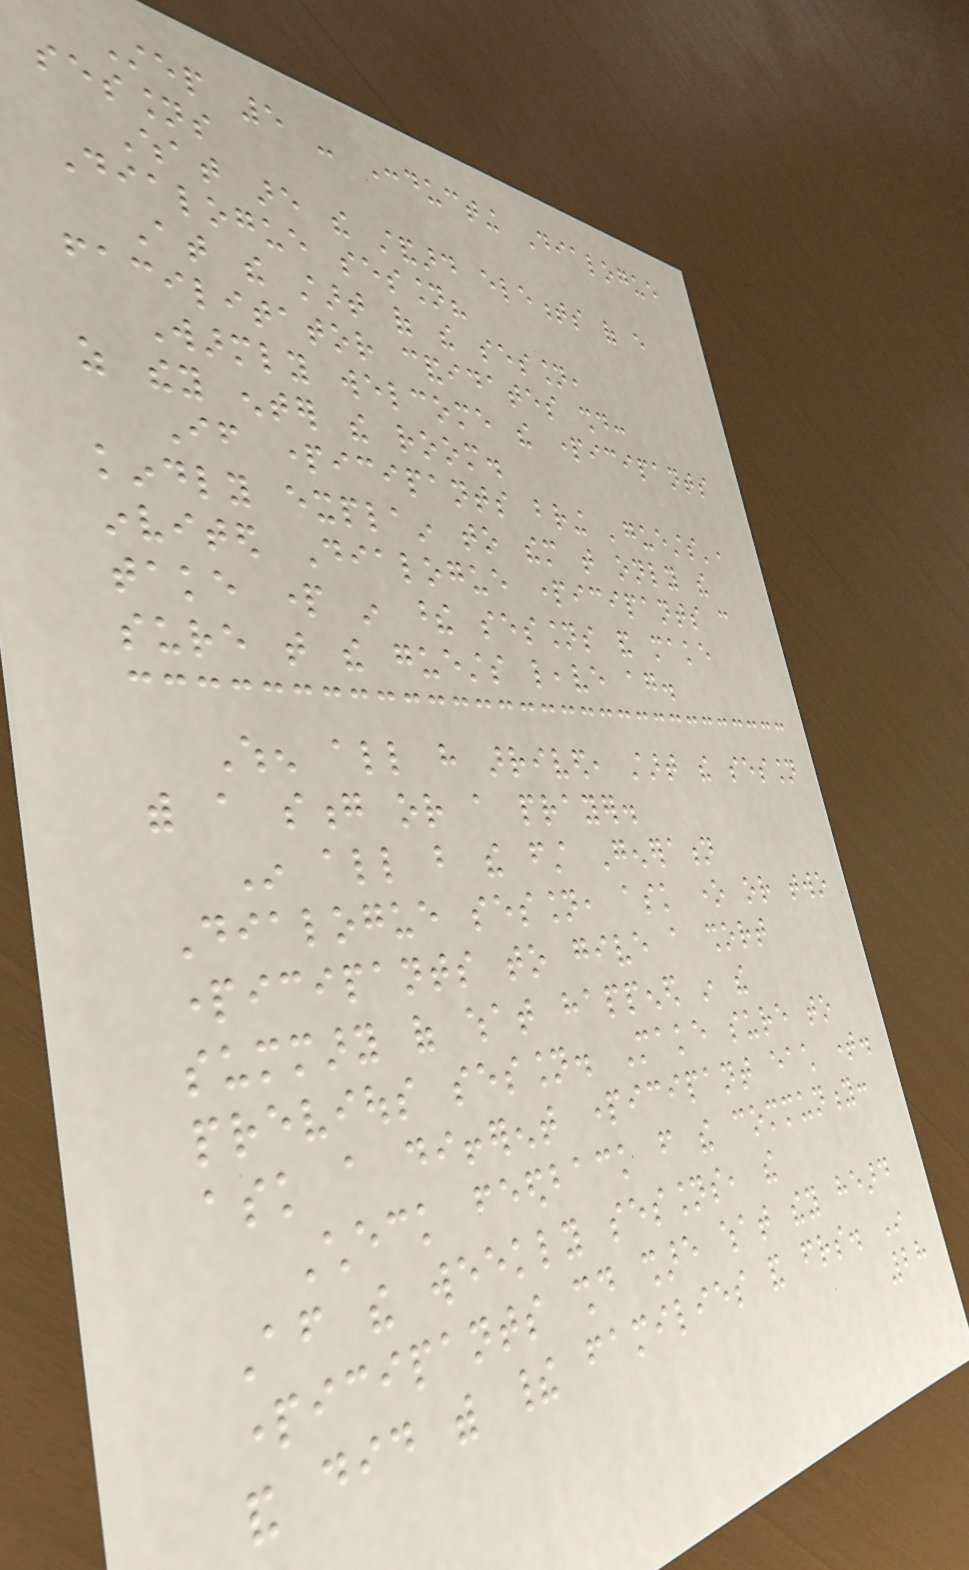Step 5 - Conducting Dialogue
sessions
What are the standard elements of every
Dialogue session?
At the start of the session,
facilitator candidates should:
Warmly welcome the participants
as they enter the room.
If participants bring 'guests',
kindly explain to them that only the
invited Dialogue participants can
take part in these sessions and make
sure that the guests leave again.
When all have arrived, start the session
with a song or a prayer.
In all but the first Generation
Dialogue session, ask one or two
participants to give a short
summary of what happened in the
previous session. Make sure to
ask a different participant each time.
Check feedback from the community:
After the weekly sessions, the
participants should share what they heard
and did with their families and friends. In
28
